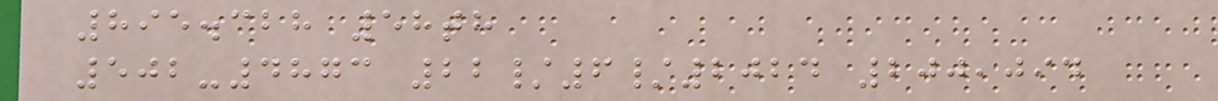895.328 58th
502-4873 22/6/2024 200,094
